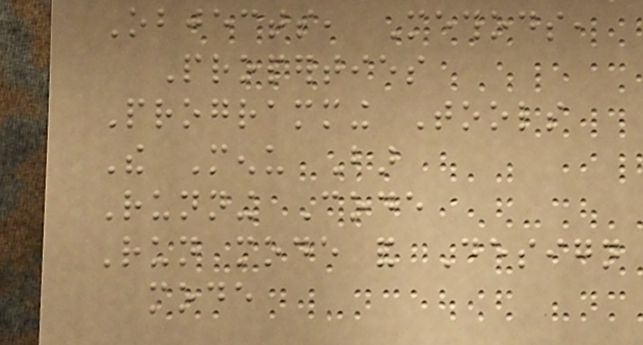Objects, Methods,
Properties
Programming Tools
The Menu Bar
Running Code
Run mode and Design
mode
